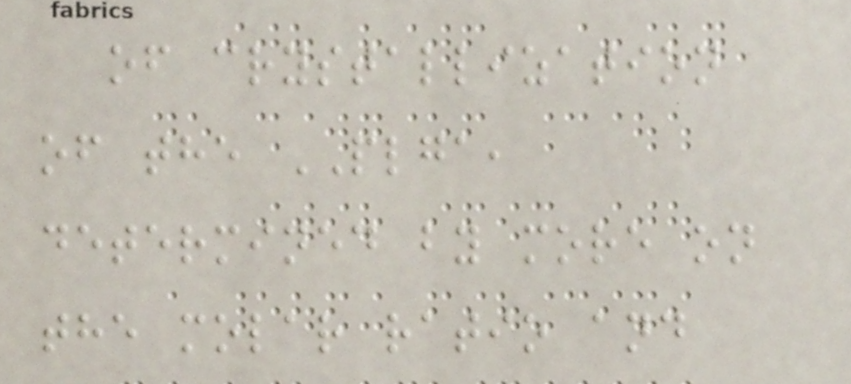of crystallization
of the PLGA,
determined by more on
the molar ratio and
